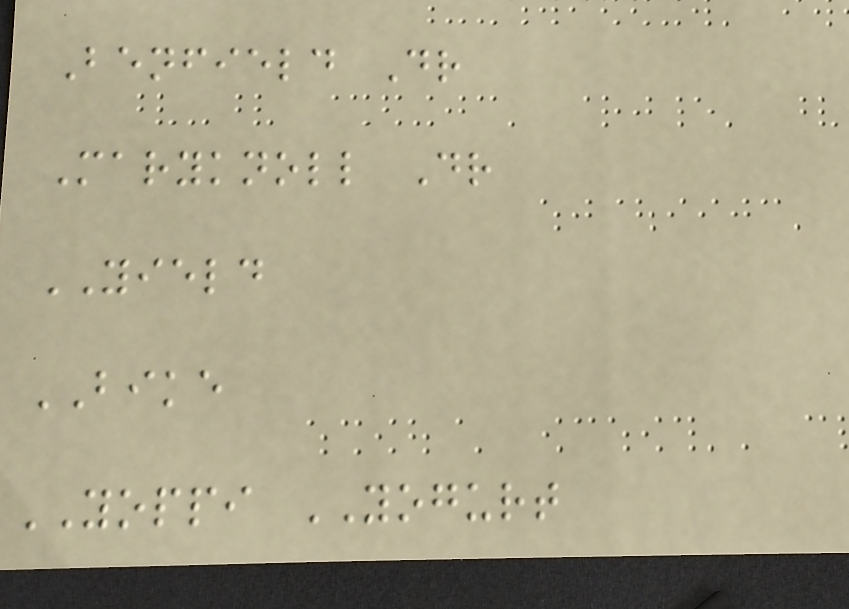Benfield Dr
Maryknoll Dr
YIELD
BIKE
YOPPI YOGURT
